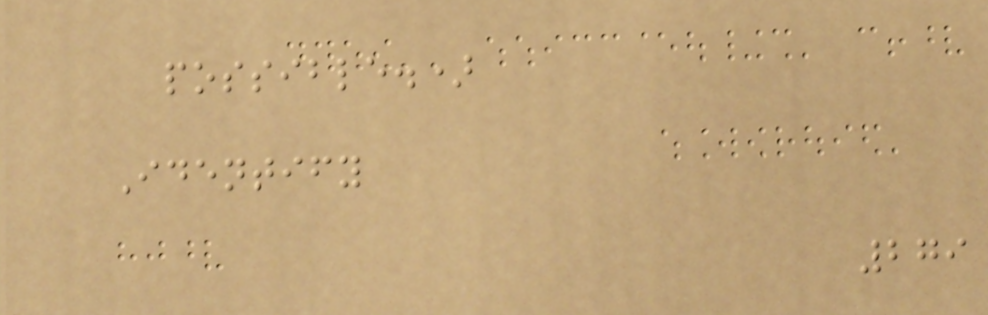possible.)
Identify
279
